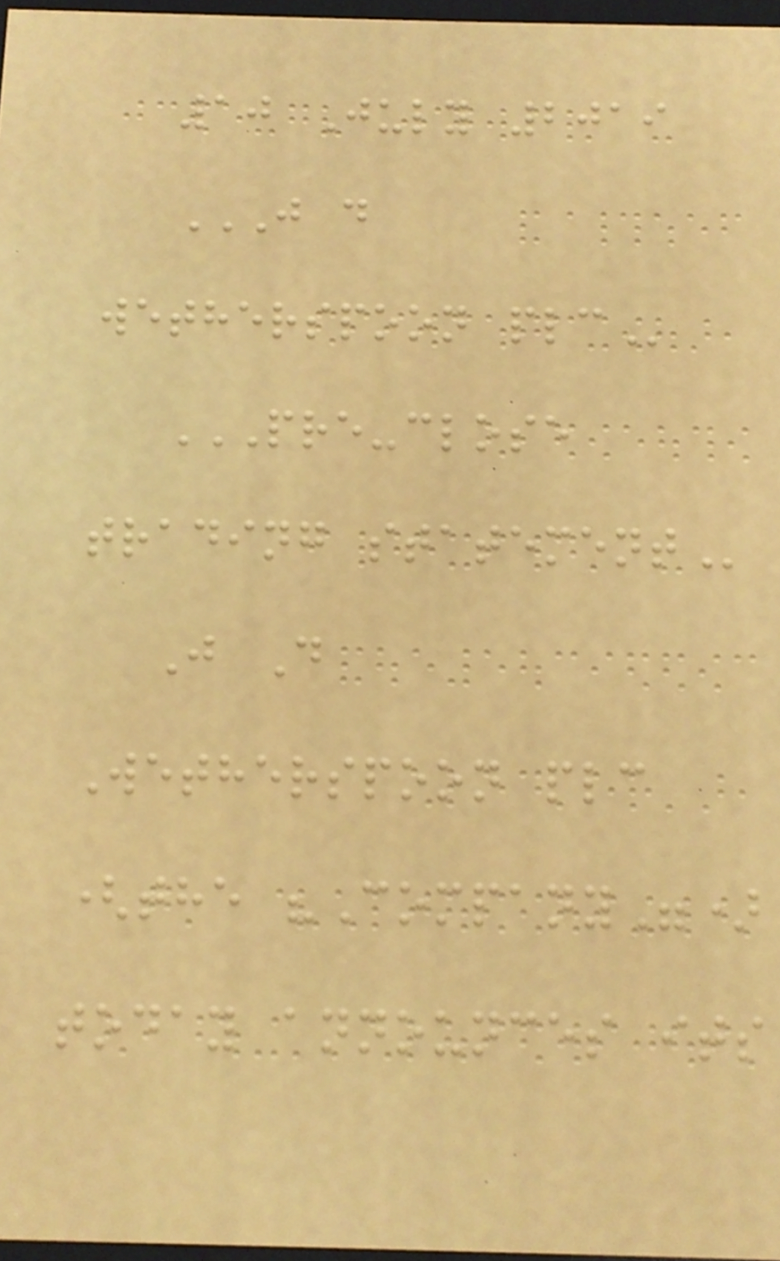10 July 2019
J D
WETHERSPOON PLC
PRE-CLOSE
TRADING STATEMENT
J D
Wetherspoon plc
(the "Company")
today announces its
